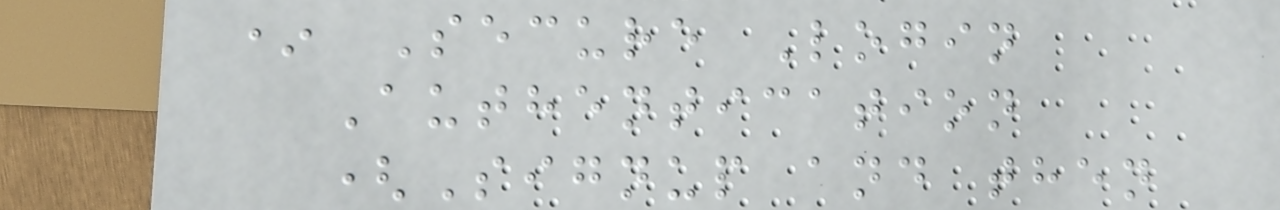* Secure Login
Authentication
(Signup and then
